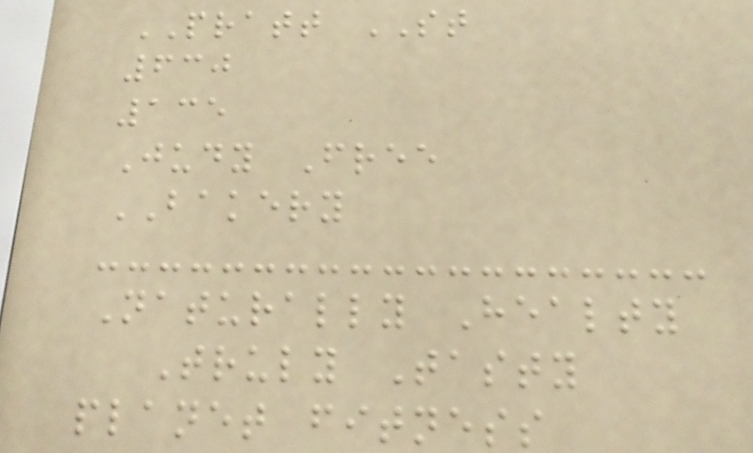PRATT ST
630
135
Judy Free
BAKERY
Naturally Healty
Truly Tasty
planet fitness
